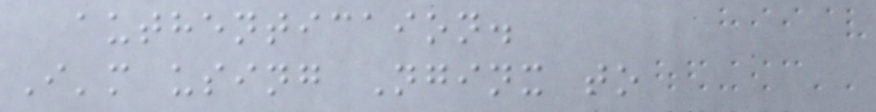authenticaion.
I'm using Nginx to
